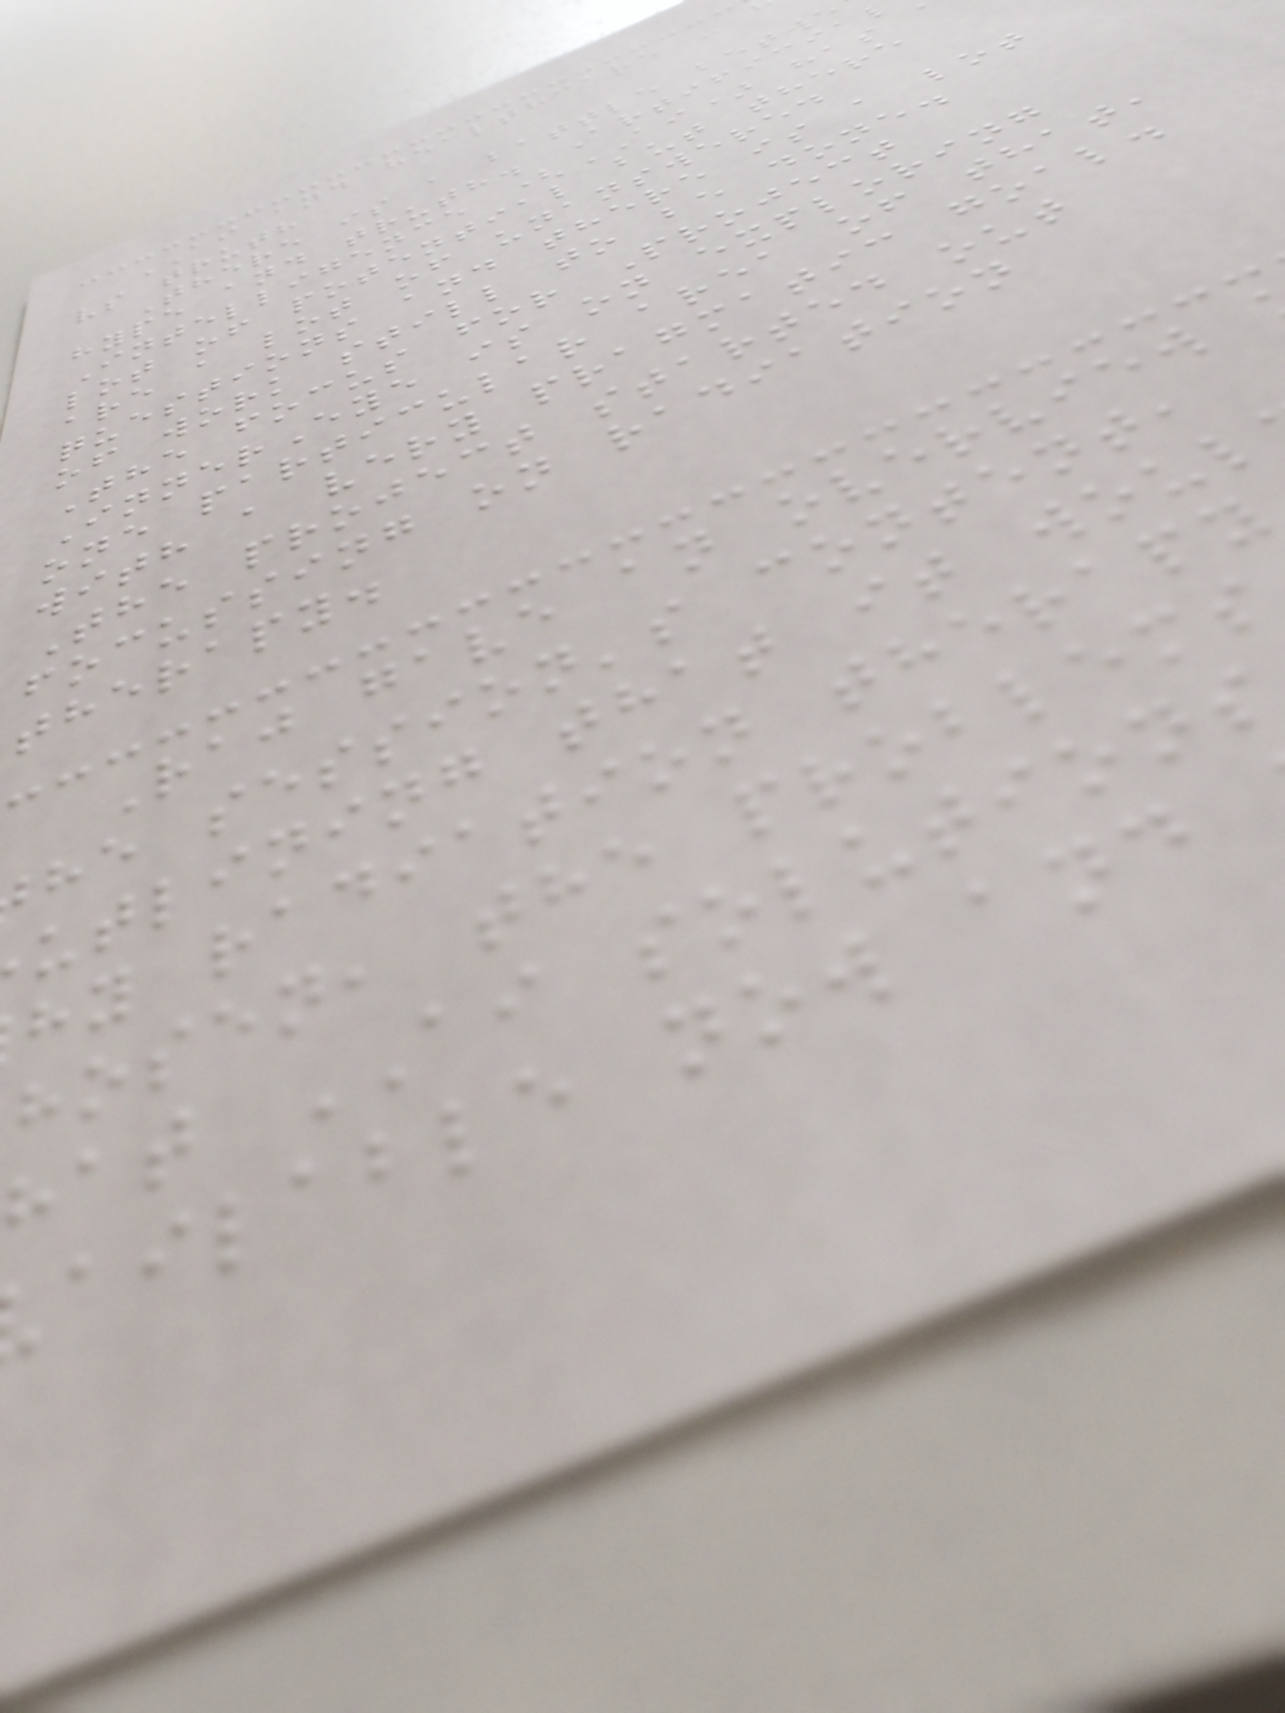AI and healthcare -
vs truth
There is a battle betwe
hype and truth. Artificia
Intelligence (AI) has
lot of potential but there
are a lot of unanswered
questions and there is a lot
of work still to be done.
The focus for Project
InnerEye is on exploring
one particular area of that,
with a very pragmatic goal.
The project started out
focussing on radiation
therapy.
Raj gave an overview
he session's content,
utlining that it woul
hy radiation therapy
hosen, the problems
hat AI solutions
ailable now and
